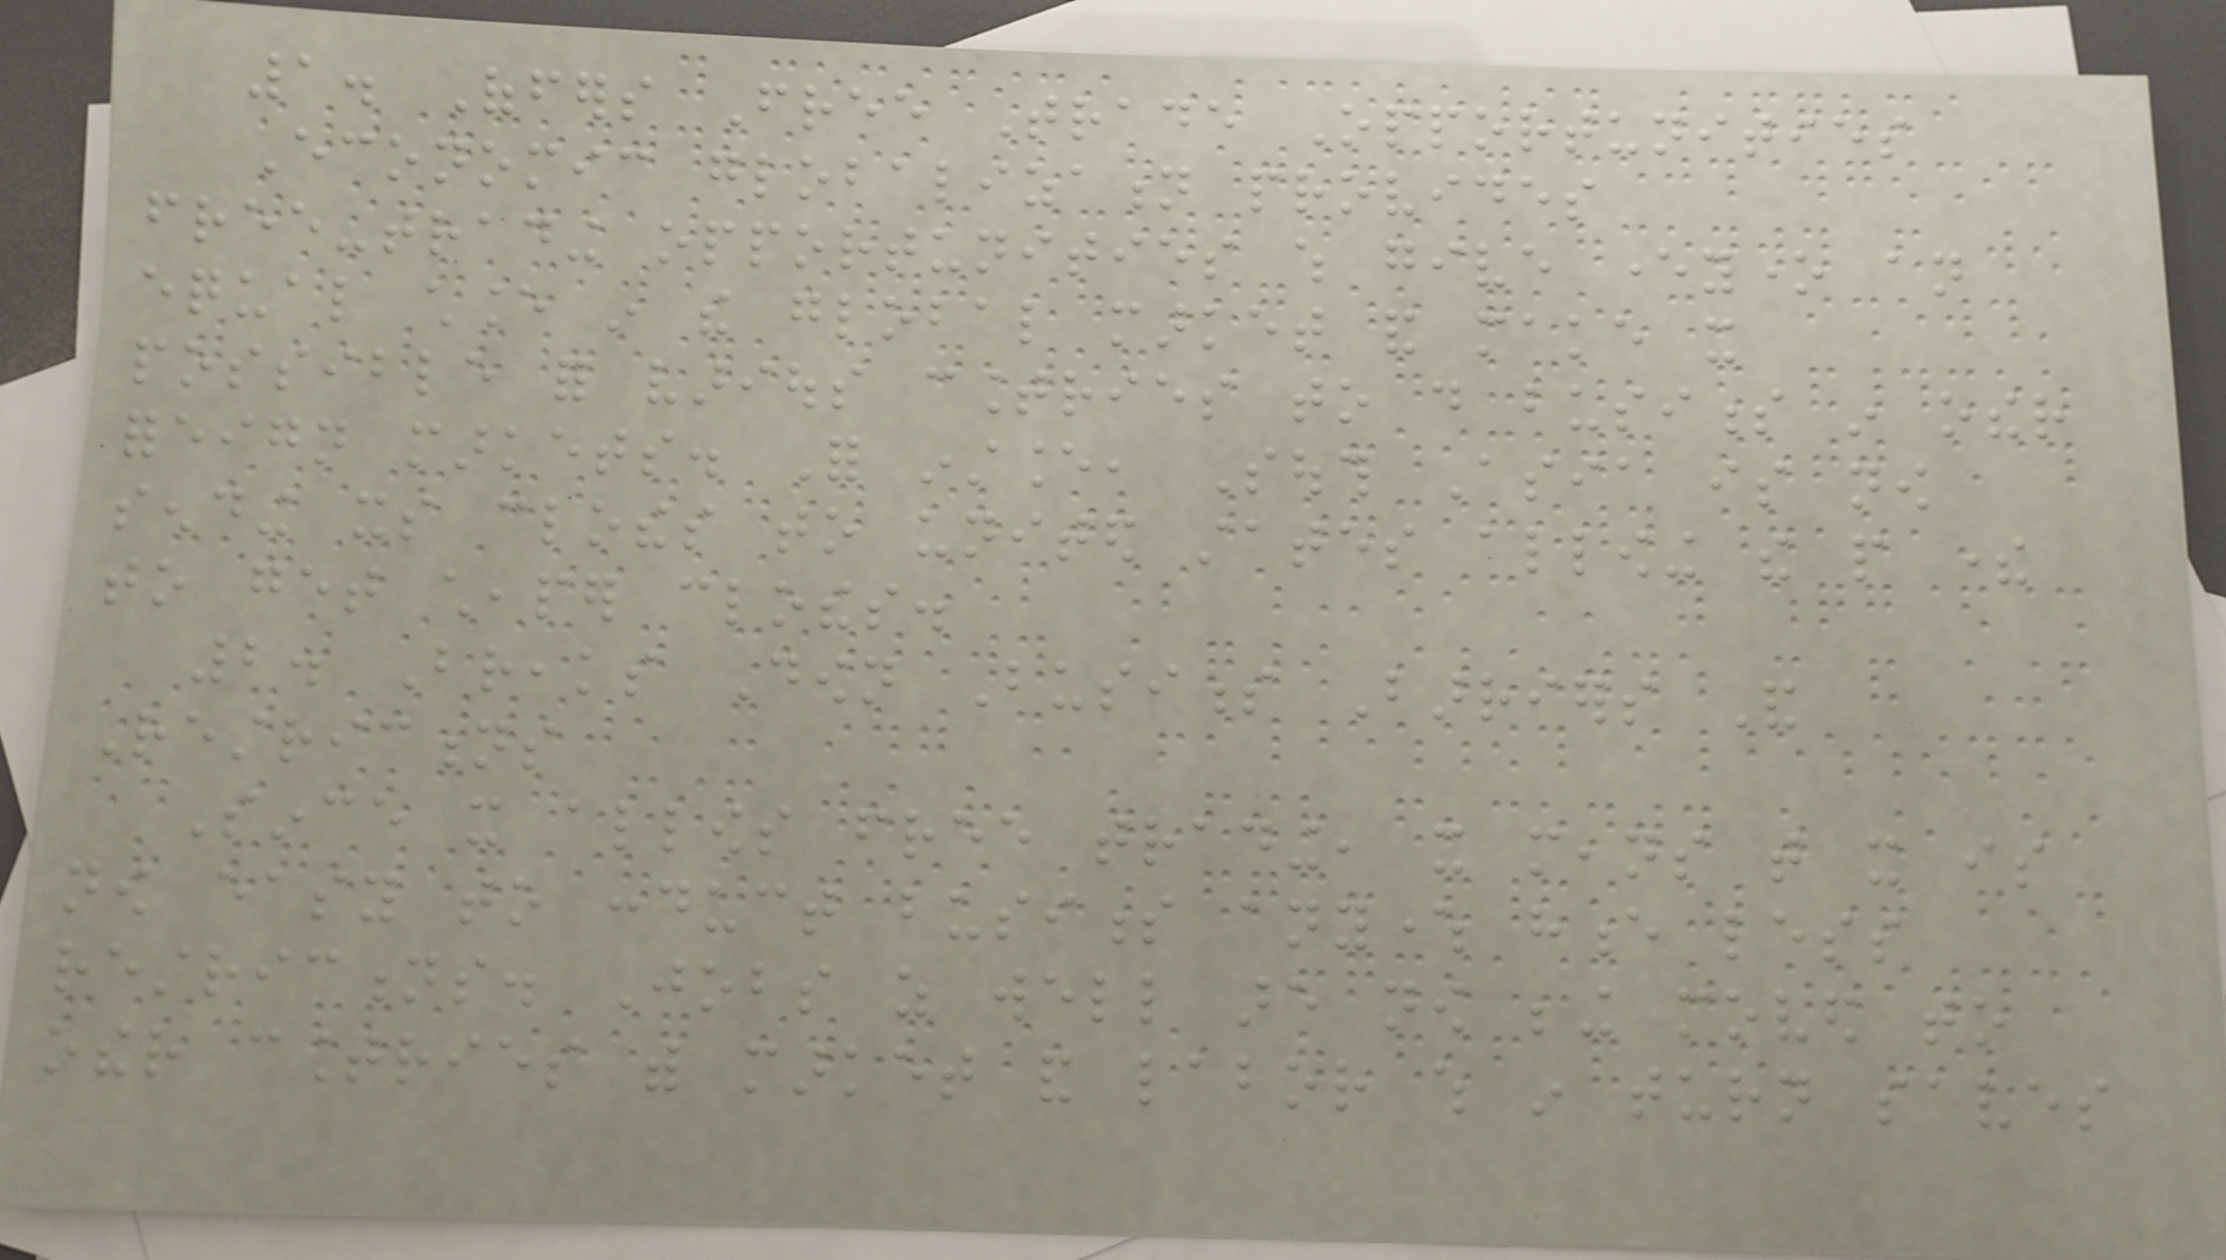1. Offers Free Trade Opportunities
Economic globalization provides
free-trading opportunities which give everyone an
equal chance in the global market and make it
possible for various countries to do business in other
foreign markets. For instance, South Asia is now
sending its clothes to united states allowing the people there
to get cheaper clothes.
2. Breaks Down Business Barriers And
Restrictions
Since it allows free trading, it means that it is
now easy to conduct business anywhere hence less
restrictions. Jobs as well are now being moved to
other countries with market and labor which in turn saves
